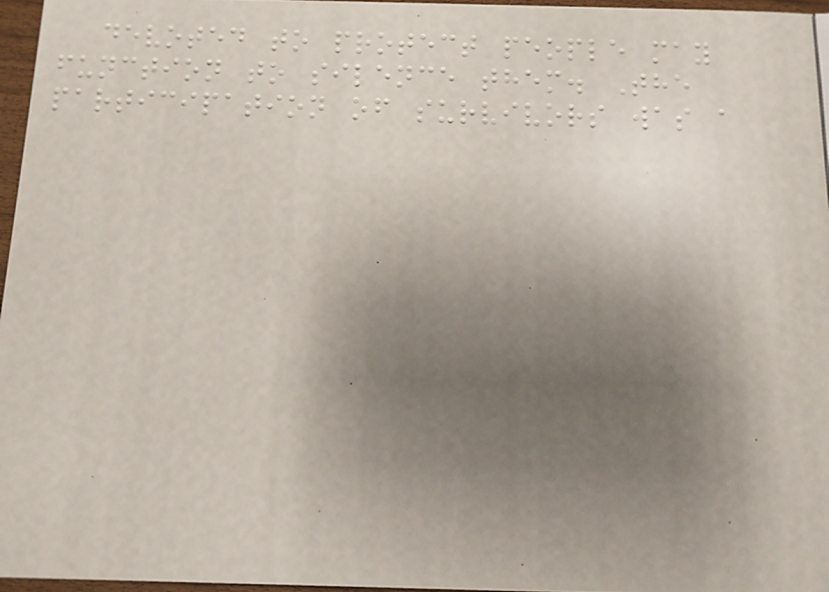devoted to protect people may
function to silence them. The
participation of survivors was a
